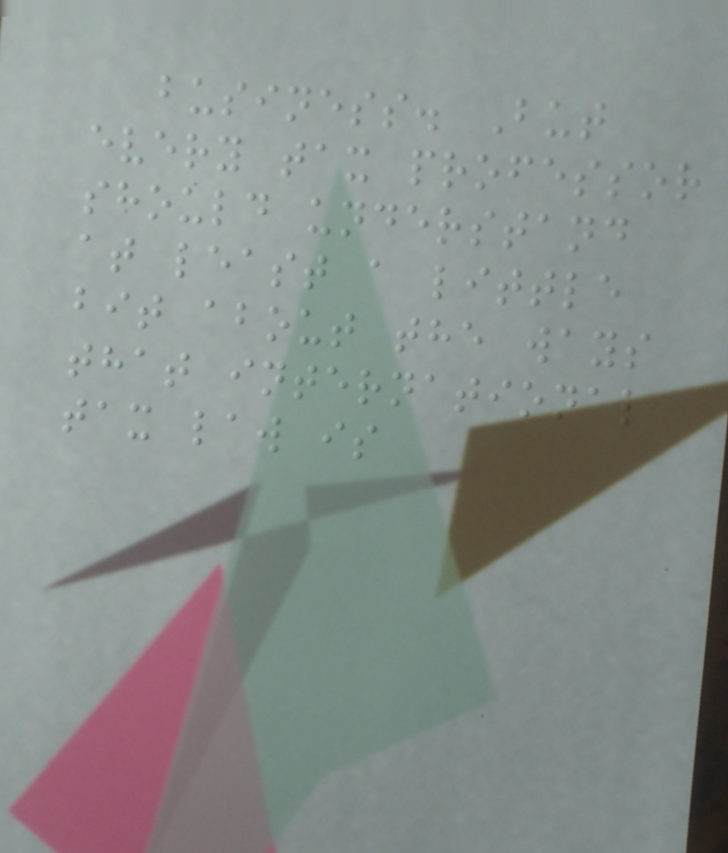business. But
every tax professor
should understand
at least a little
bit about the ways
that international
tax law is
